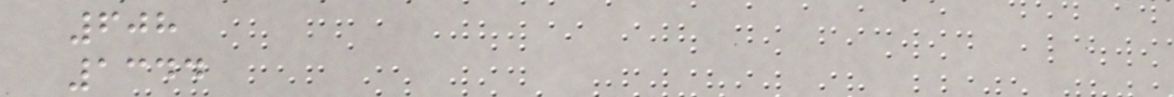608
1344
